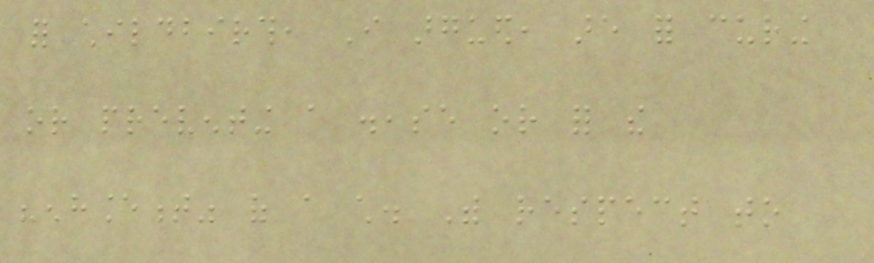for childbirth, I argued, are for curing
or preventing a disease or for the
"enhancement" of a child. With respect to
